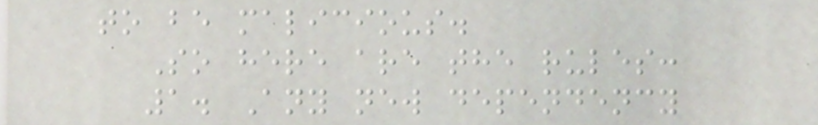to be malicious.
So here are the rules:
1. Any new dependency
